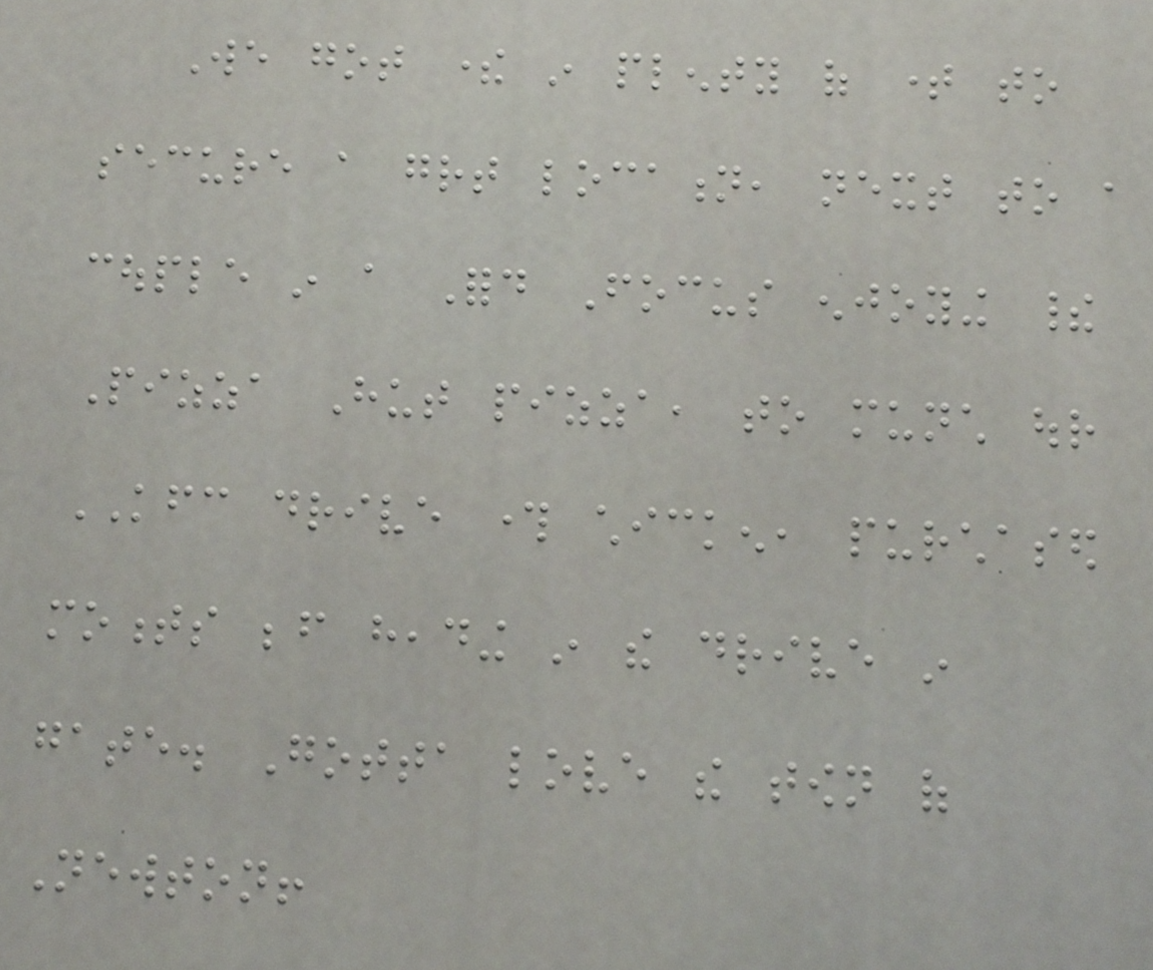We got there in plenty of time to
secure a great location, next to a
couple in a Ford Focus enjoying their
Pizza Hut pizza, to munch our
KFC drive through chicken, purchased
moments before heading in the drive in
gate. Gotta love the town of
Newton!
